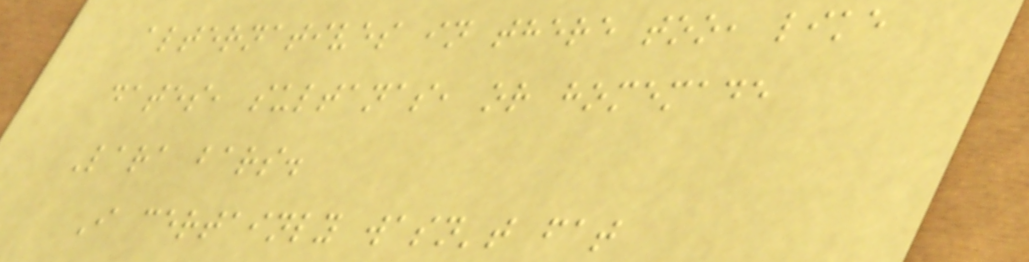alternatives in there too, like
dates, sultanas, or homemade
Lara bars.
I certainly wasn't fat
